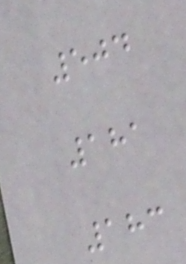504
181
183
